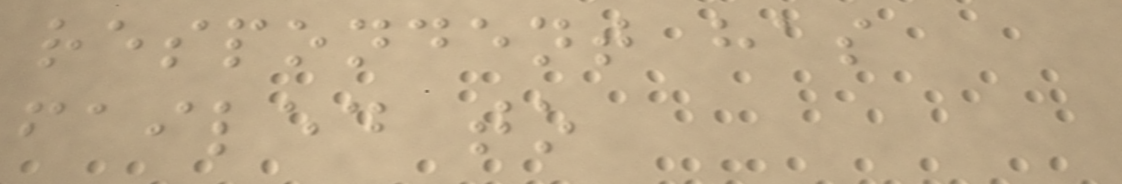respondent has
failed to
